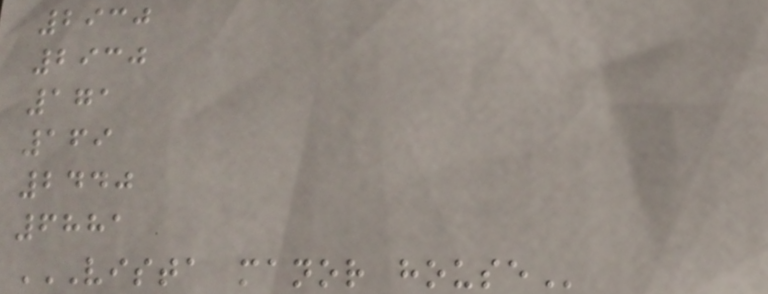2930
2930
171
169
2440
6881
VISTA MANOR HOUSE
